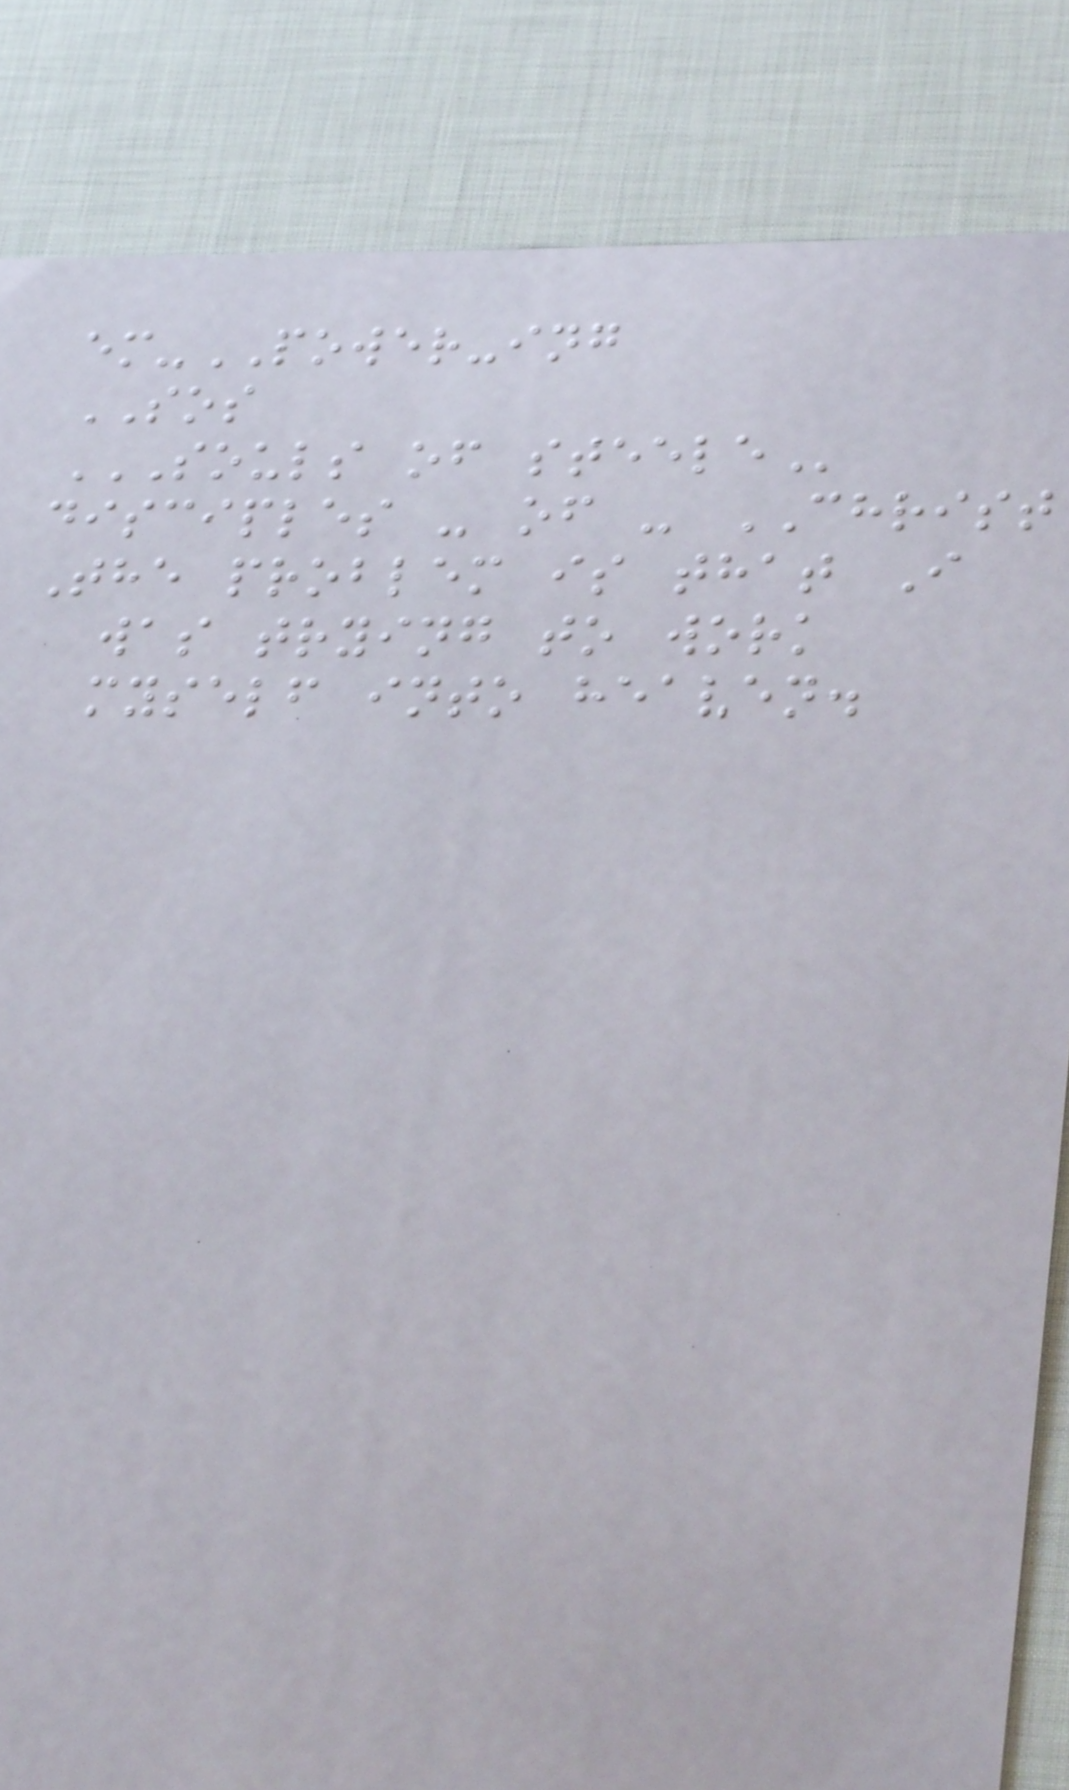em-POWER-ing
SOS
SOULS OF STEELE
disciples - of - CHRIST
The problem is that I
was trying to work
myself into heaven.
